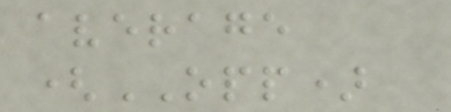average
(OPP)
